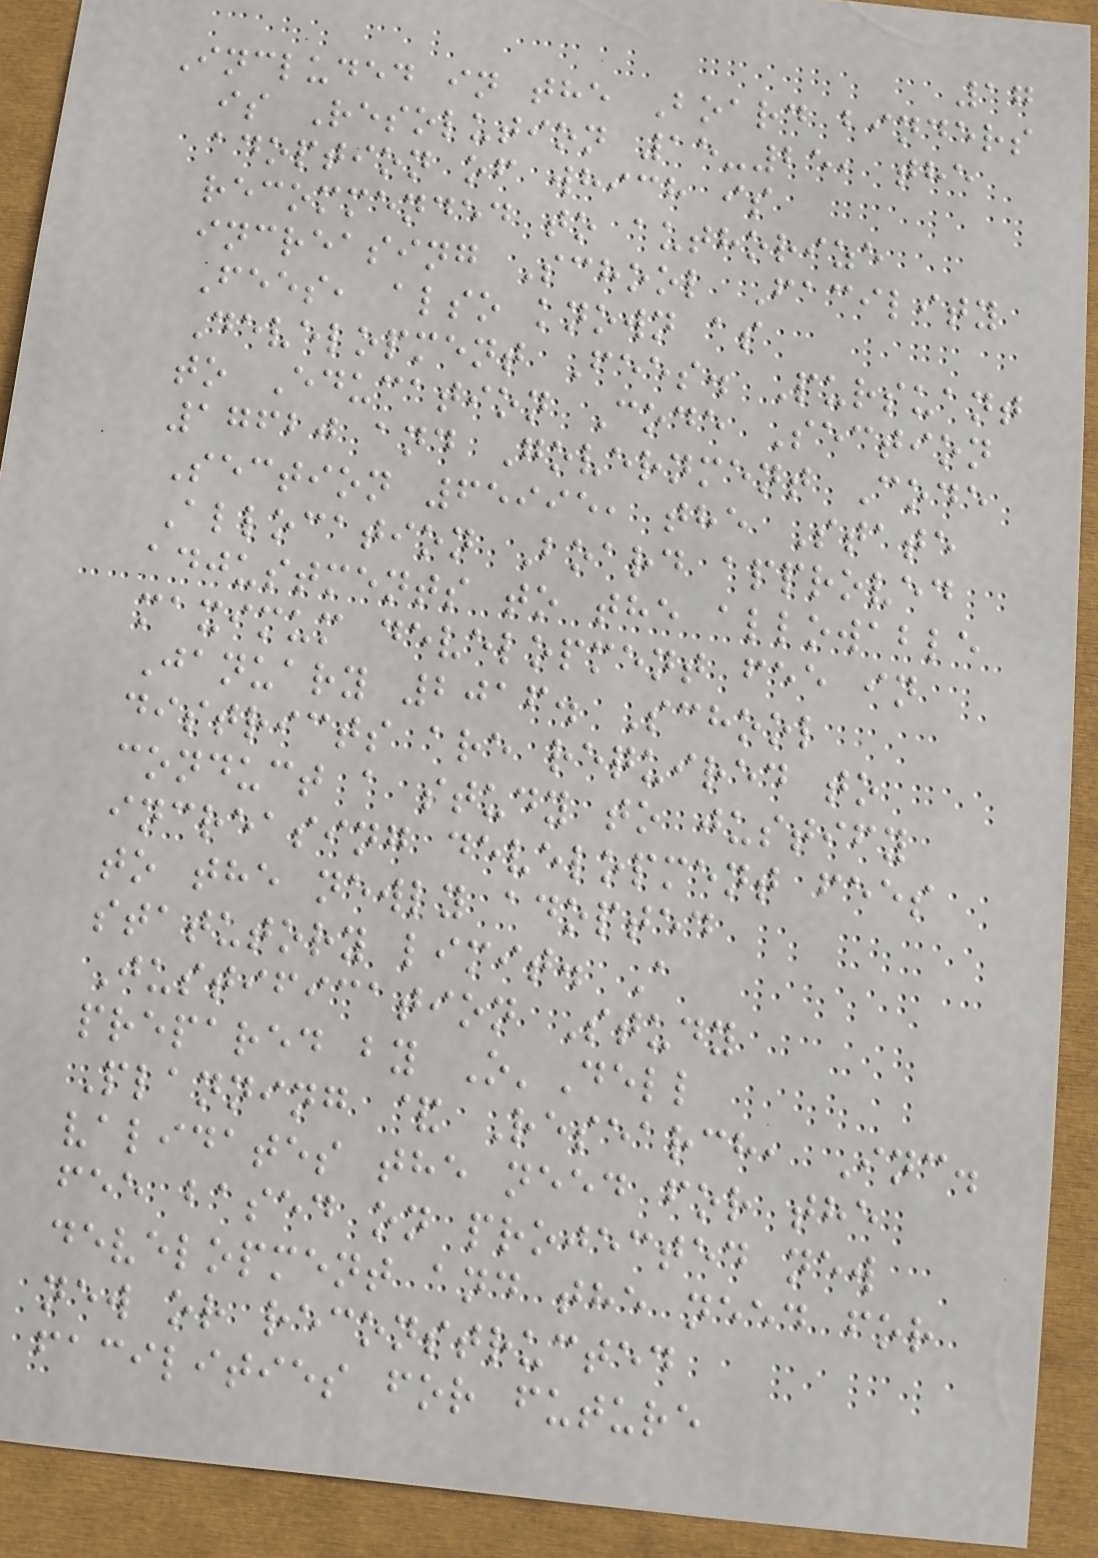17
Included in the Board binders
is Resolution 15-25, the
adoption of which is
recommended to authorize
increasing School Facility
Fees, also known as
Development Fees. Pursuant
to Education Code Section
17620 and Government Code
Section 65995, the State
Allocation Board approved
adjustments to the allowable
maximum development fee in
January 2016. School
districts are required to
conduct a study to justify
increasing development fees
to the newly adopted
statutory limit. A
Justification Study
prepared by O'Dell
Planning & Research, Inc.
validates the need for the
fee based on projected new
development and the need for
new or reconstructed
facilities for future
